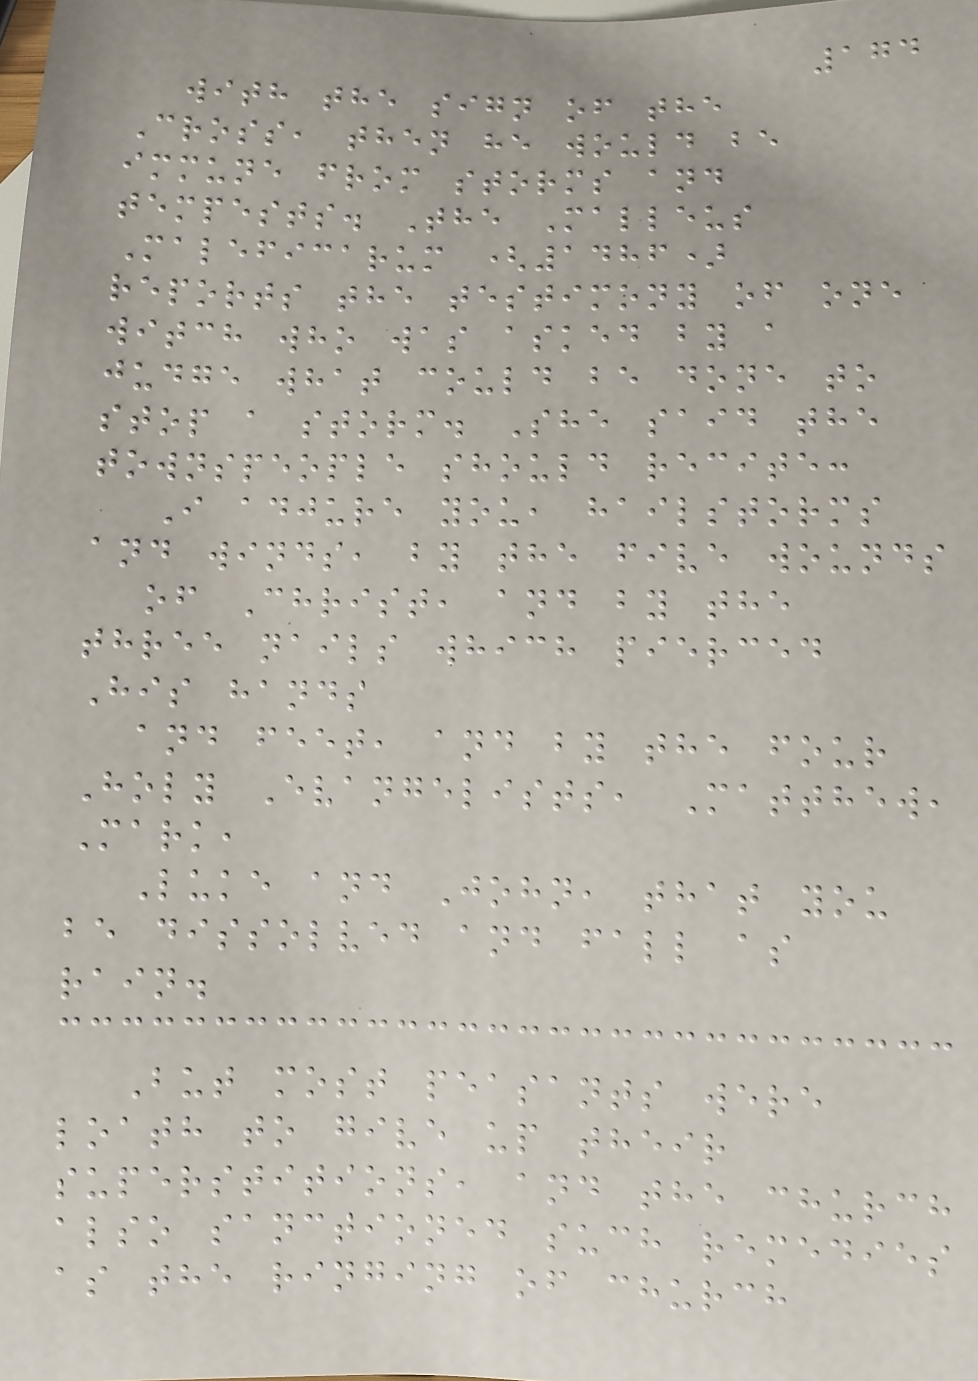174
with the sign of the
Cross, then he would be
immune from storms and
tempests. The Malleus
Maleficarum (1486)
reports the testimony of one
witch who was asked by a
judge what could be done to
stop a storm. She said the
townspeople should recite:
I adjure you, hailstorms
and winds, by the five wounds
of Christ, and by the
three nails which pierced
His hands
and feet, and by the four
Holy Evangelists, Matthew,
Mark,
Luke and John, that you
be dissolved and fall as
rain.
But most peasants were
loath to give up their
superstitions, and the church
also sanctioned such remedies
as the ringing of church
